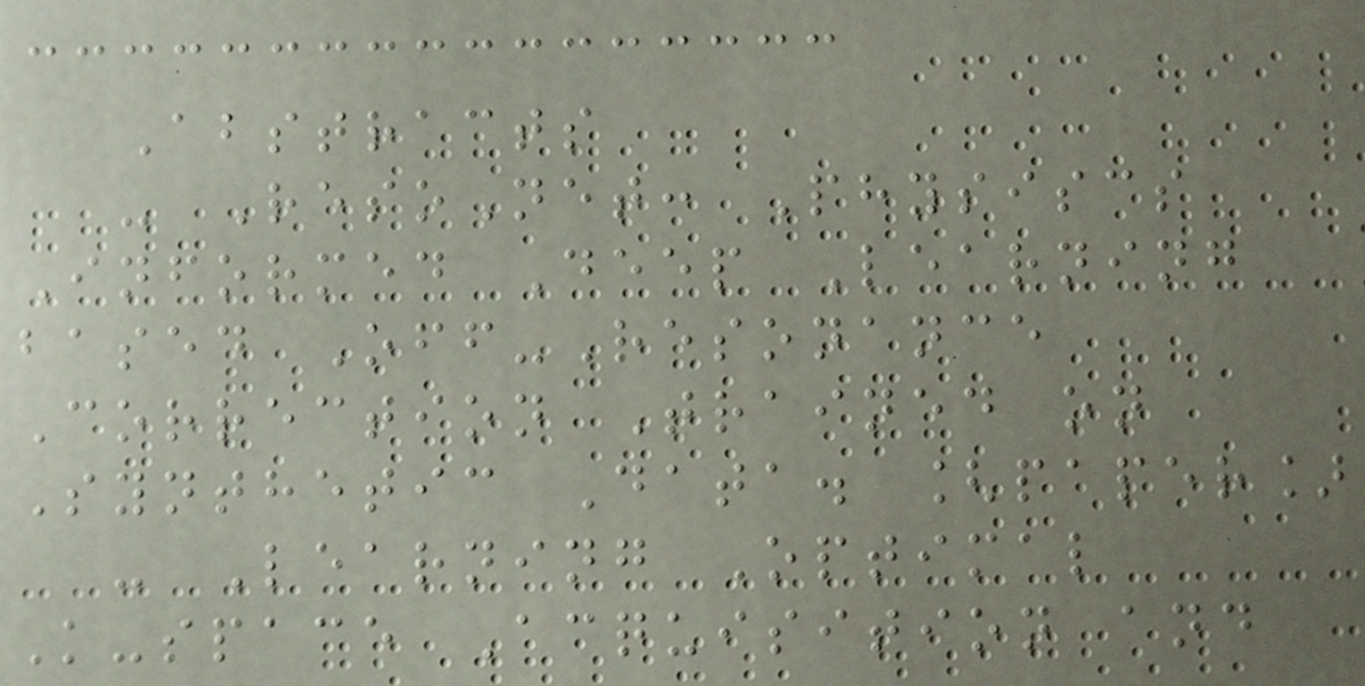Abstracts
- ResoNet: Physiscs
Informed Deep Learning
based Off-Resonance
Correction Trained on
Synthetic Data. [paper]
- Learning Optimal
K-space Acquisition and
